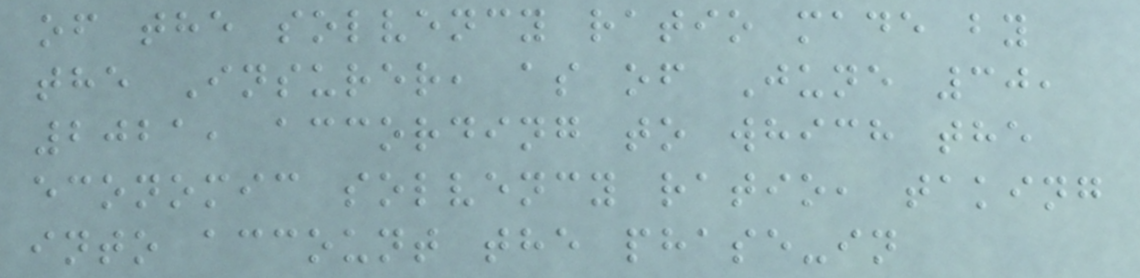of the solvency ratio made by
the Insurer, as of June 30,
2021, according to which the
economic solvency ratio, taking
into account the phase-in
